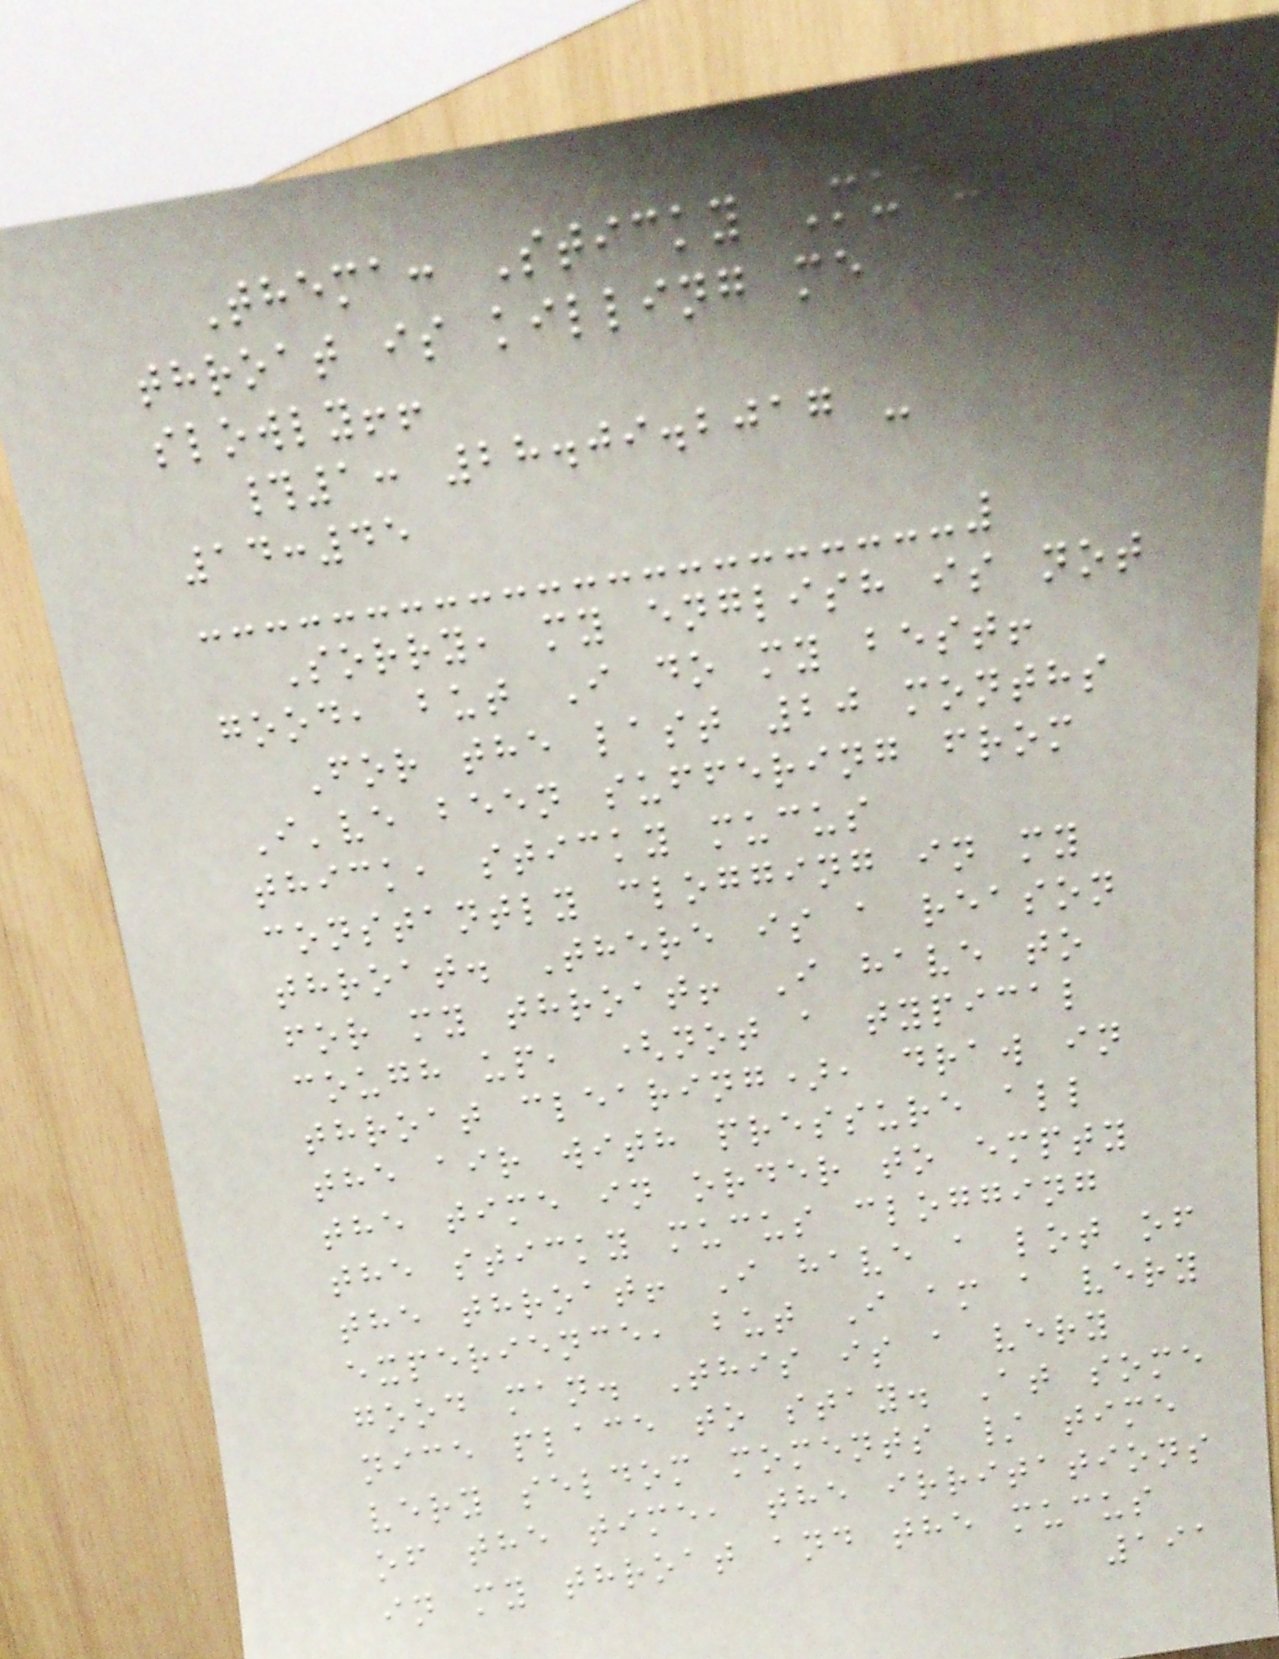Thema: Sticky Mucus in
throat is killing me
slowly!!
#1: 28.09.2017 -
14:45
Sorry, my english is not
good, but I do my best!
For the last 20 months
I've been suffering from
thick, sticky mucus
constantly clogging in my
throat. There is a reason
for my throat! I have to
cough up, (not a typical
throat clearing), draw in
the air with pressure all
the time in order to empty
the sticky mucus clogging
the throat! I have a lot of
experience, but I am a very
good man. This is a very
nice place to stay. At some
very seldom moments / time
of the time, the irritations
in my throat and the mucus
191
